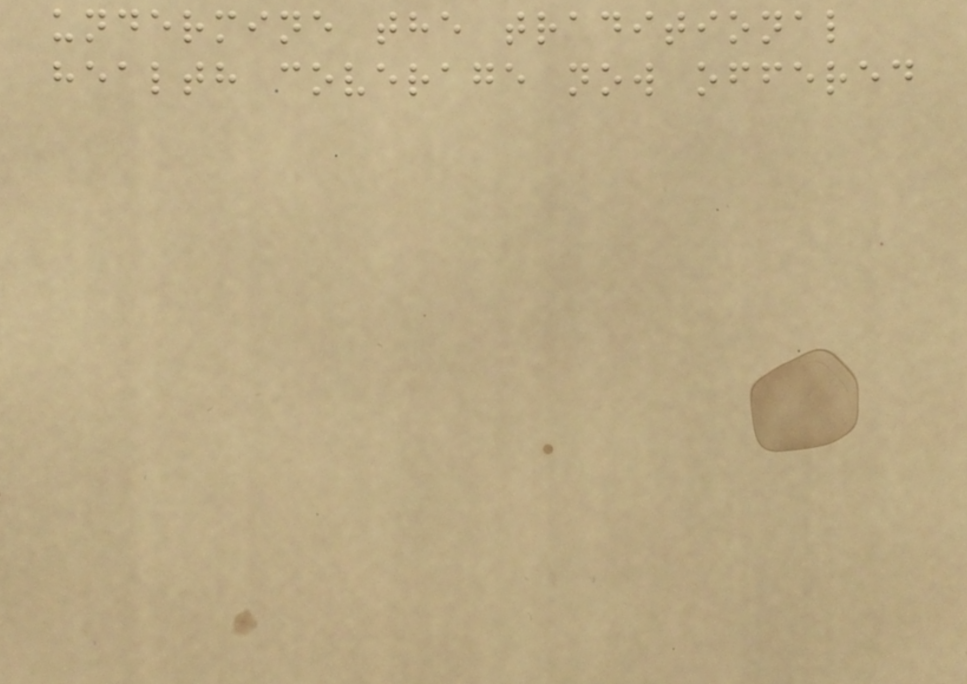undermine the traditional
health coverage now offered
